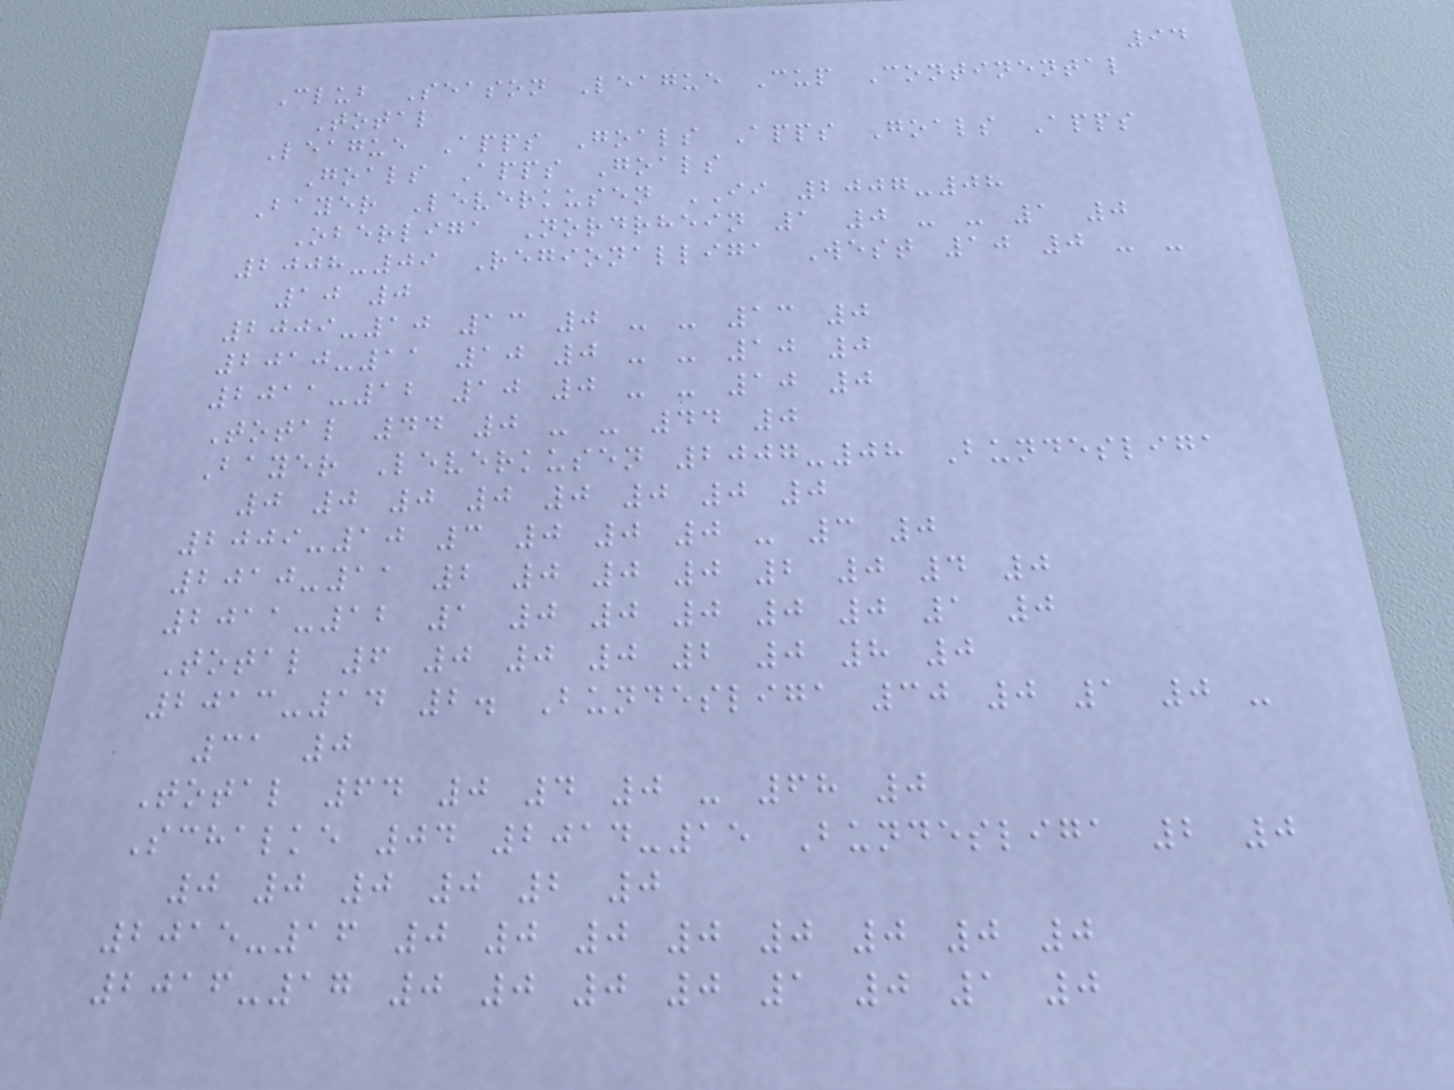94
Club Season League Cup Continental
Total
League Apps Goals Apps Goals Apps
Goals Apps Goals
Bayer Leverkusen II 2007-08
Oberliga Nordrhein 1 0 - - 1 0
2008-09 Regionalliga West 10 0 - -
10 0
2009-10 13 0 - - 13 0
2010-11 10 0 - - 10 0
2011-12 10 0 - - 10 0
Total 44 0 - - 44 0
Bayer Leverkusen 2007-08 Bundesliga
0 0 0 0 0 0 0 0
2009-10 3 0 0 0 - 3 0
2010-11 2 0 0 0 2 0 4 0
2011-12 1 0 0 0 0 0 1 0
Total 6 0 0 0 2 0 8 0
2013-14 2. Bundesliga 30 0 1 0 -
31 0
Total 64 0 4 0 - 68 0
Schalke 04 2014-15 Bundesliga 2 0
0 0 0 0 2 0
2015-16 0 0 0 0 0 0 0 0
2016-17 0 0 0 0 1 0 1 0
